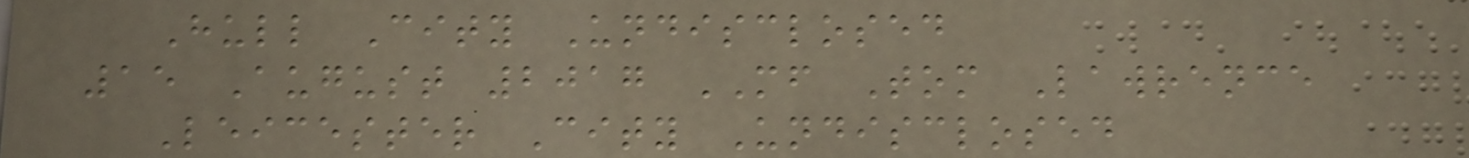Hull City Undisclosed
15 August 2017 MF Tom Lawrence
Leicester City Undisclosed
